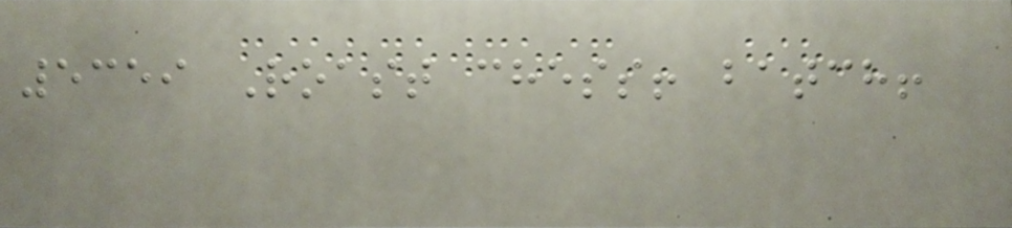5359 Roast chess! batch!
